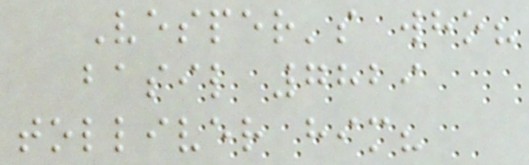Vesper's who?
basil 7829
tolliver him?
